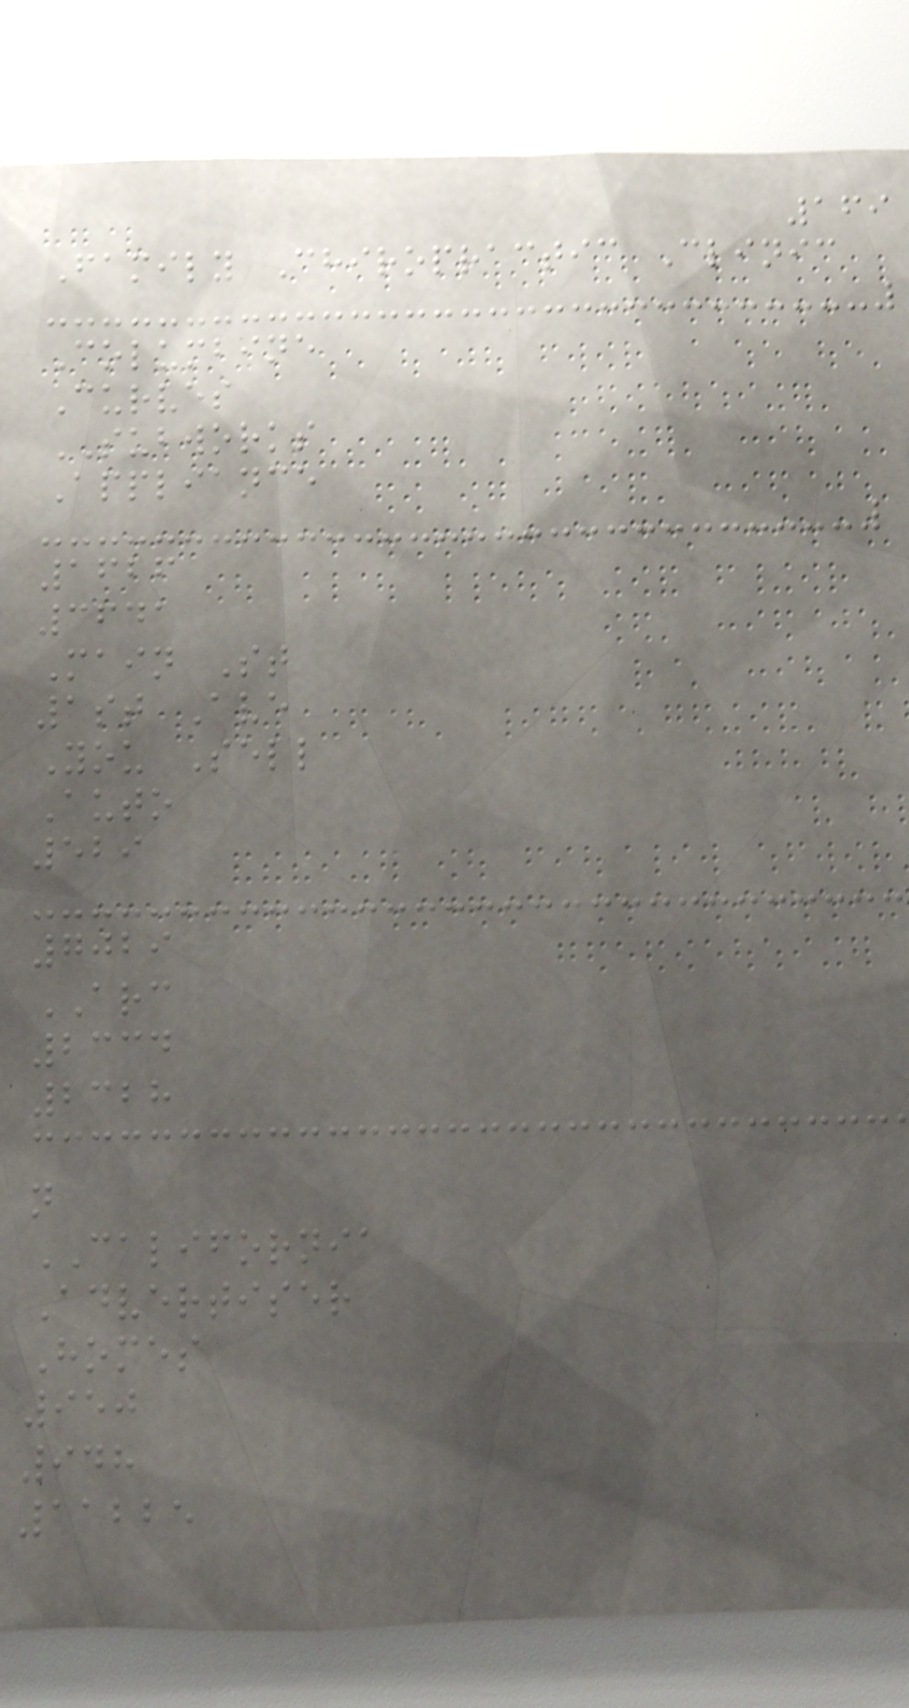169
Family Chiropractic Clinic
Columbine
Curves
SUBWORKS
Appliance
1626
3641
Main St
1st Ave
You Sell
Auto
529
7029
ARC
2334
2328
n
CALIFORNIA
Advertiser
Homes
950
948
11225
